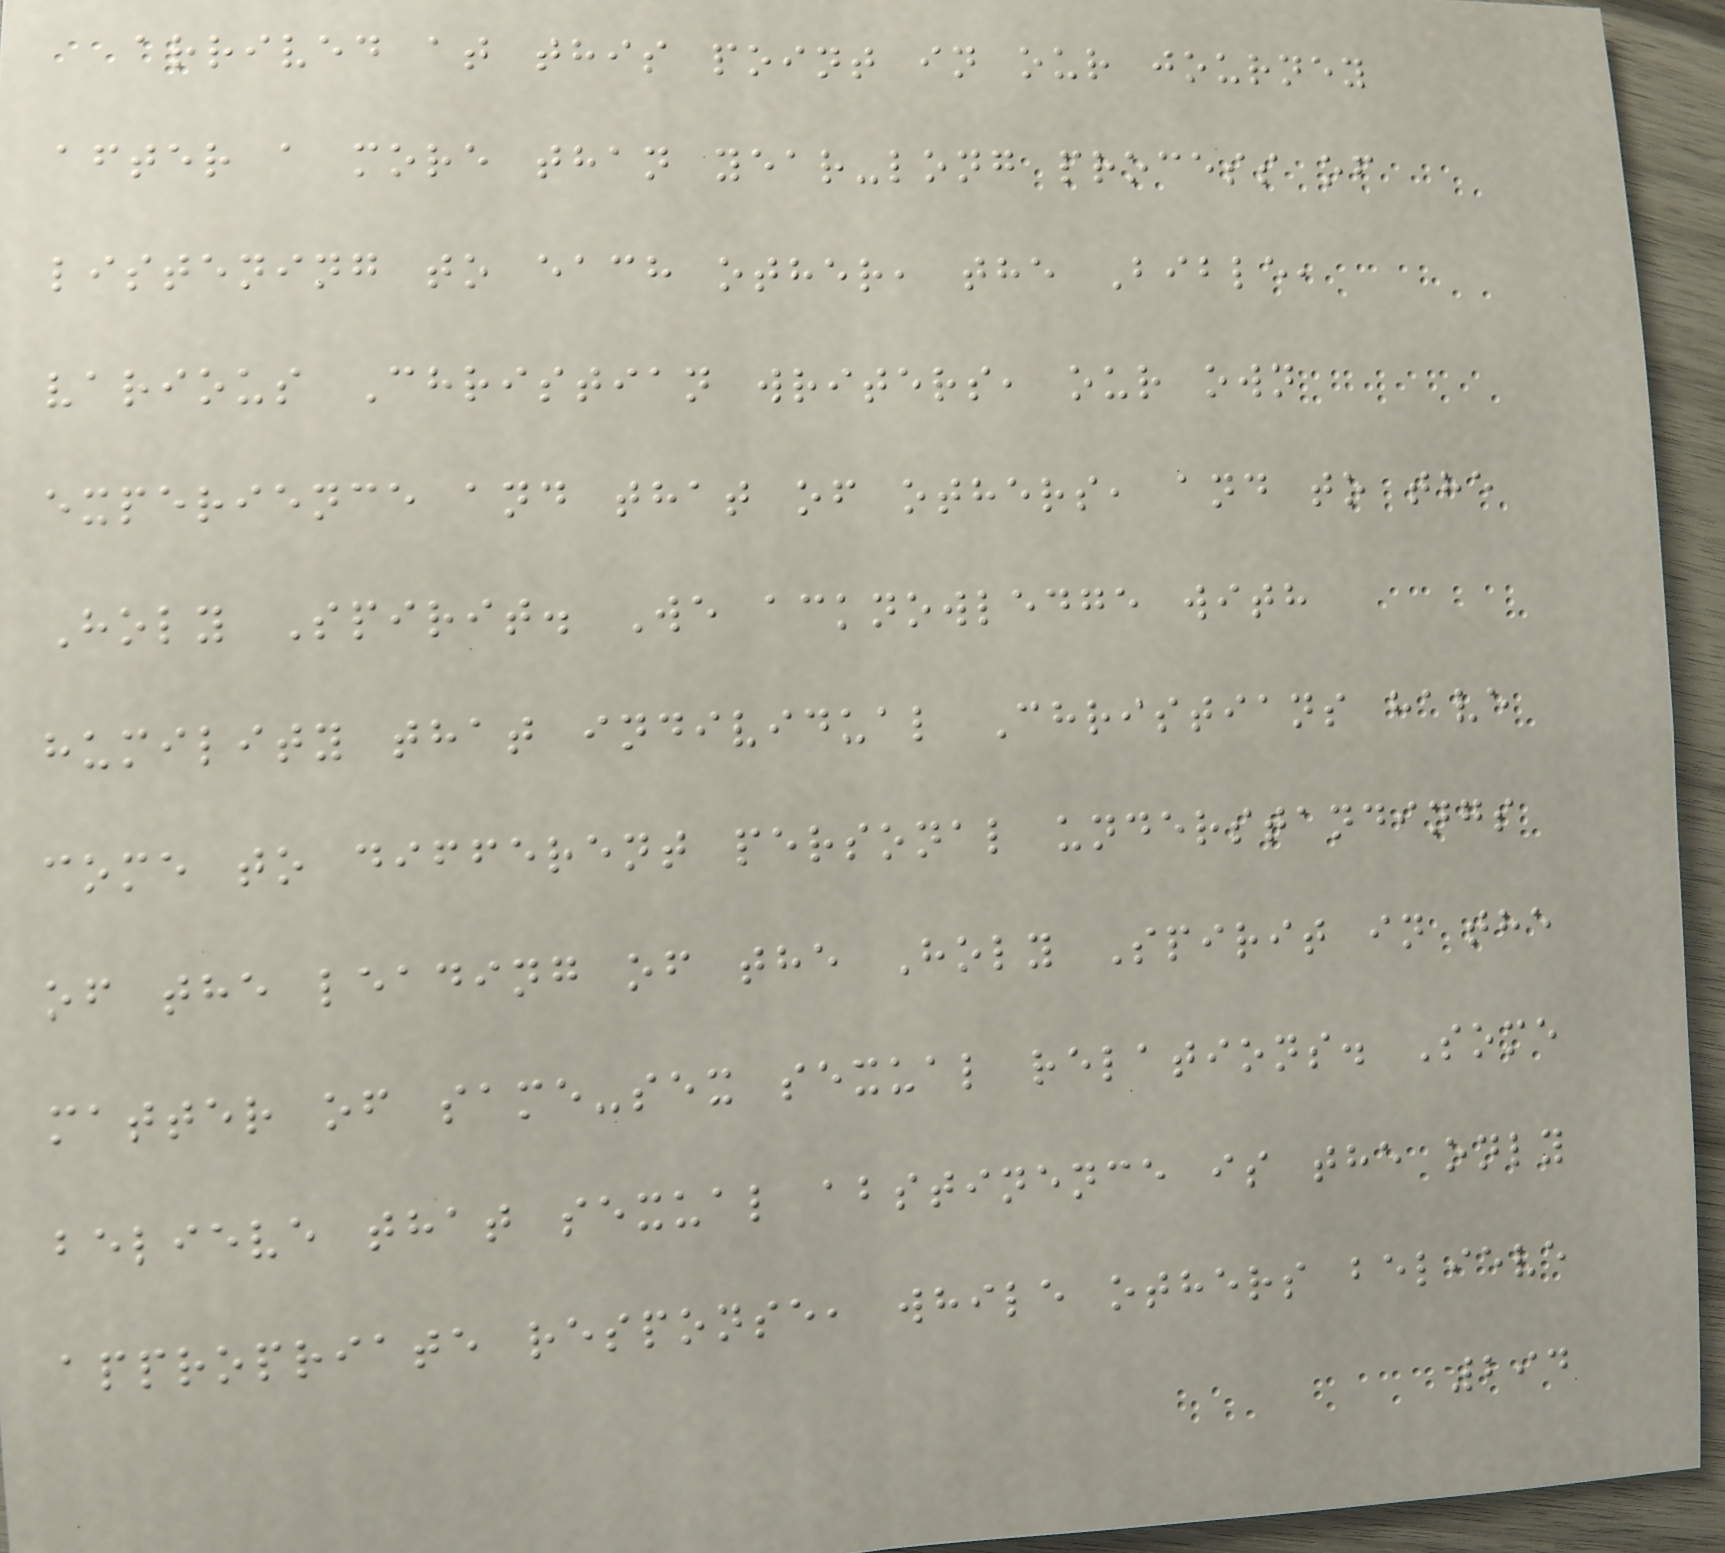arrived at this point in our journey
after a more than year-long process of
listening to each other, the Bible,
various Christian writers, our own
experience and that of others, and to the
Holy Spirit. We acknowledge with
humility that individual Christians have
come to different personal understandings
of the leading of the Holy Spirit in the
matter of same-sex sexual relations. Some
believe that sexual abstinence is the only
appropriate response, while others believe
294
